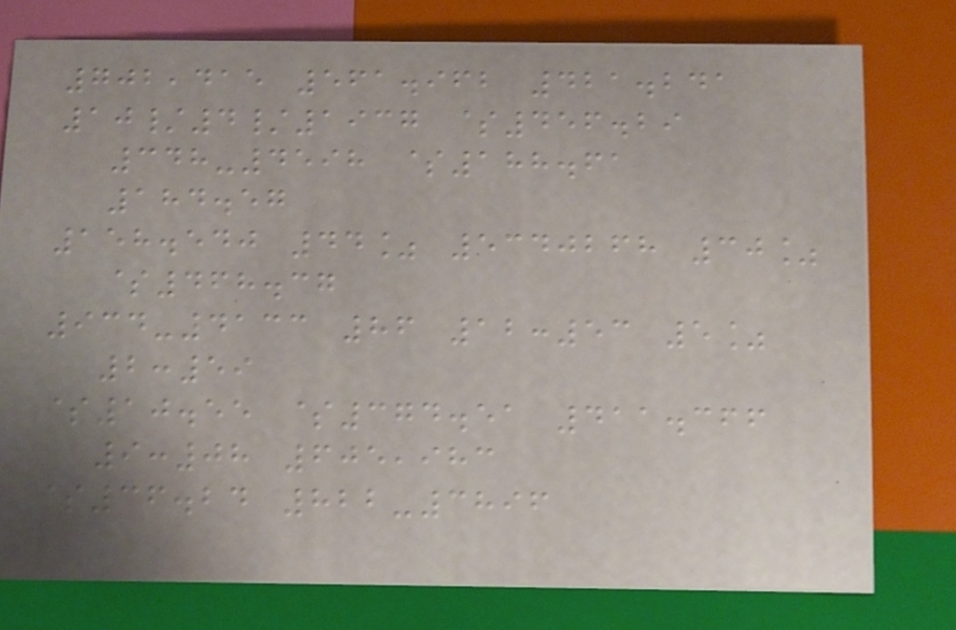702,415 561.962 421.241
10/4/1937 $456.29
348-4598 $188.61
184.57
158.540 44% 5340268 30%
$468.37
934-4133 86 12:53 5%
2:59
$10.55 $374.51 411.366
9:08 605,983
$36.24 822-3896
